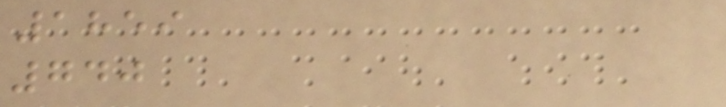1859
740
